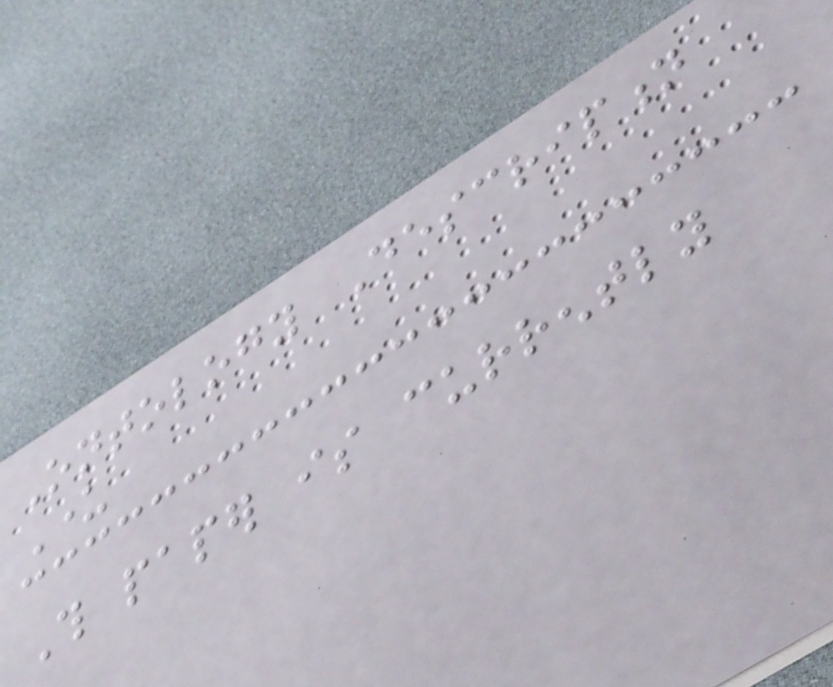Ontology Description
Under
This paper is currently
